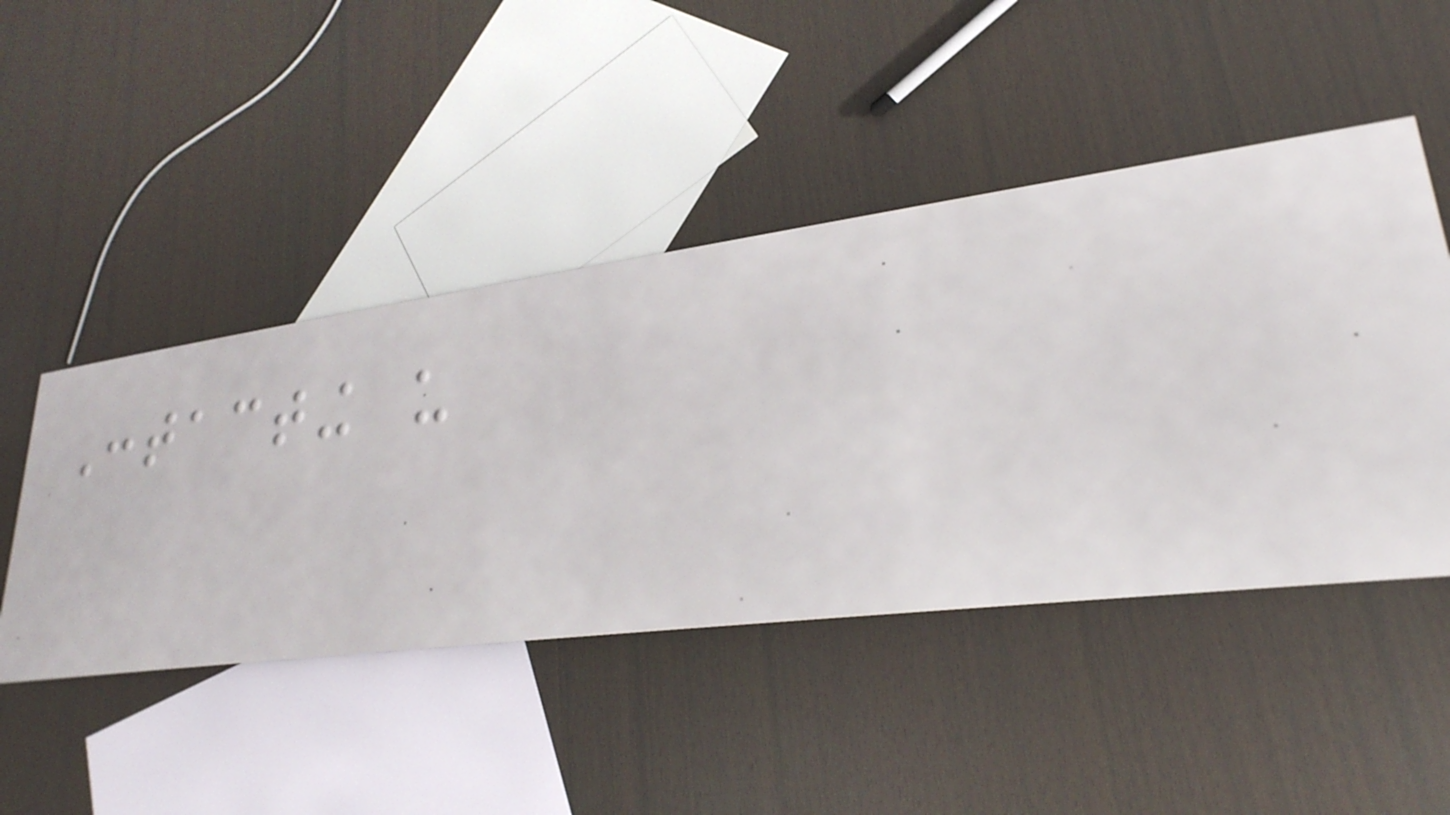Contacting us
